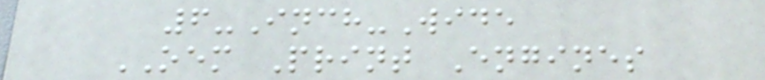6-Inch-Wide
OEM Print Engines
